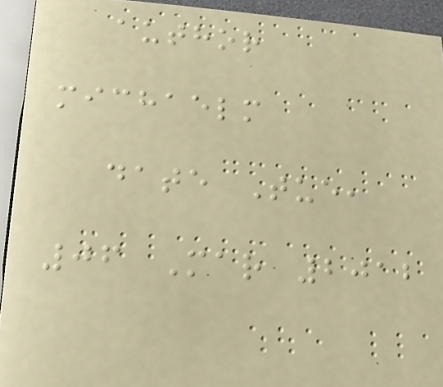author
michaelm
date Tue,
06 Mar 2012
